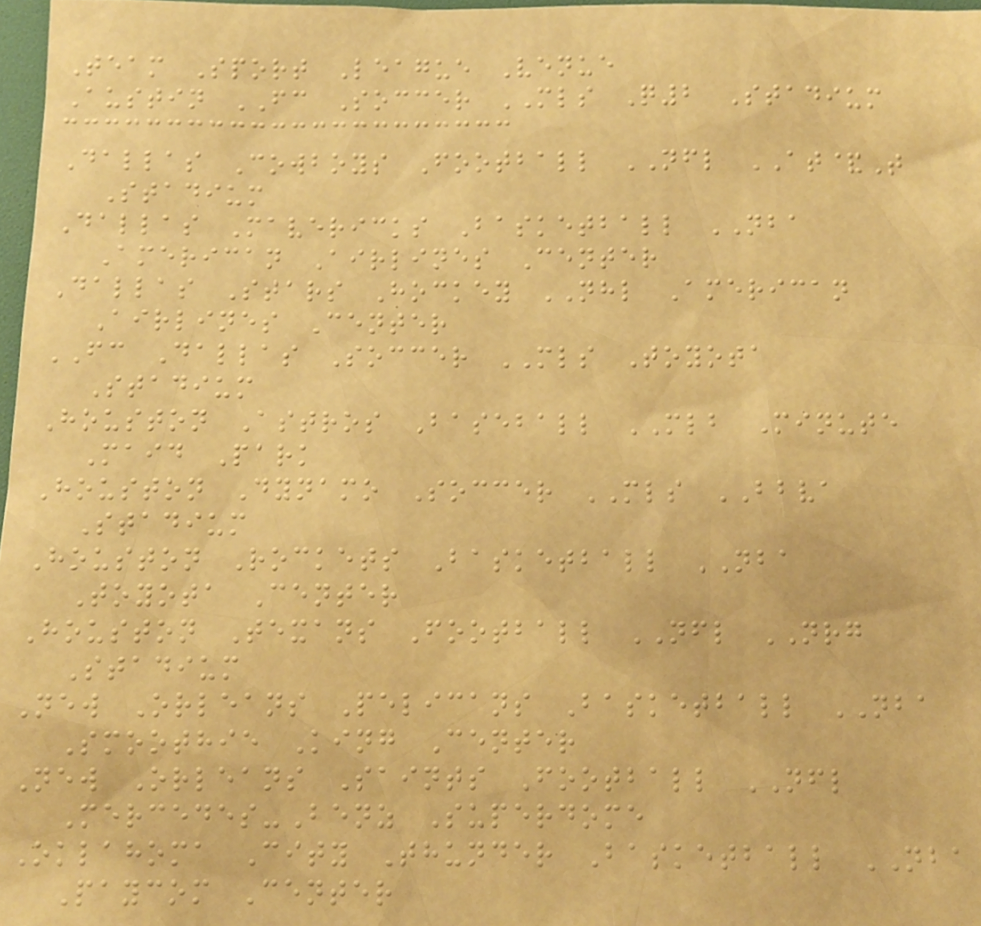Team Sport League Venue
Austin FC Soccer MLS Q2 Stadium
Dallas Cowboys Football NFL AT&T
Stadium
Dallas Mavericks Basketball NBA
American Airlines Center
Dallas Stars Hockey NHL American
Airlines Center
FC Dallas Soccer MLS Toyota
Stadium
Houston Astros Baseball MLB Minute
Maid Park
Houston Dynamo Soccer MLS BBVA
Stadium
Houston Rockets Basketball NBA
Toyota Center
Houston Texans Football NFL NRG
Stadium
New Orleans Pelicans Basketball NBA
Smoothie King Center
New Orleans Saints Football NFL
Mercedes-Benz Superdome
Oklahoma City Thunder Basketball NBA
Paycom Center
